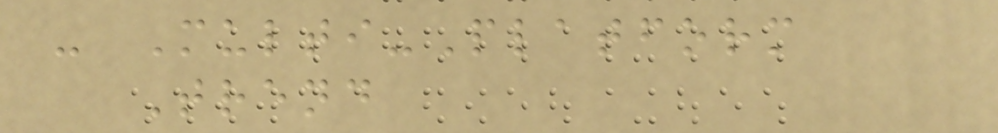- Multi-Platform
Trend
